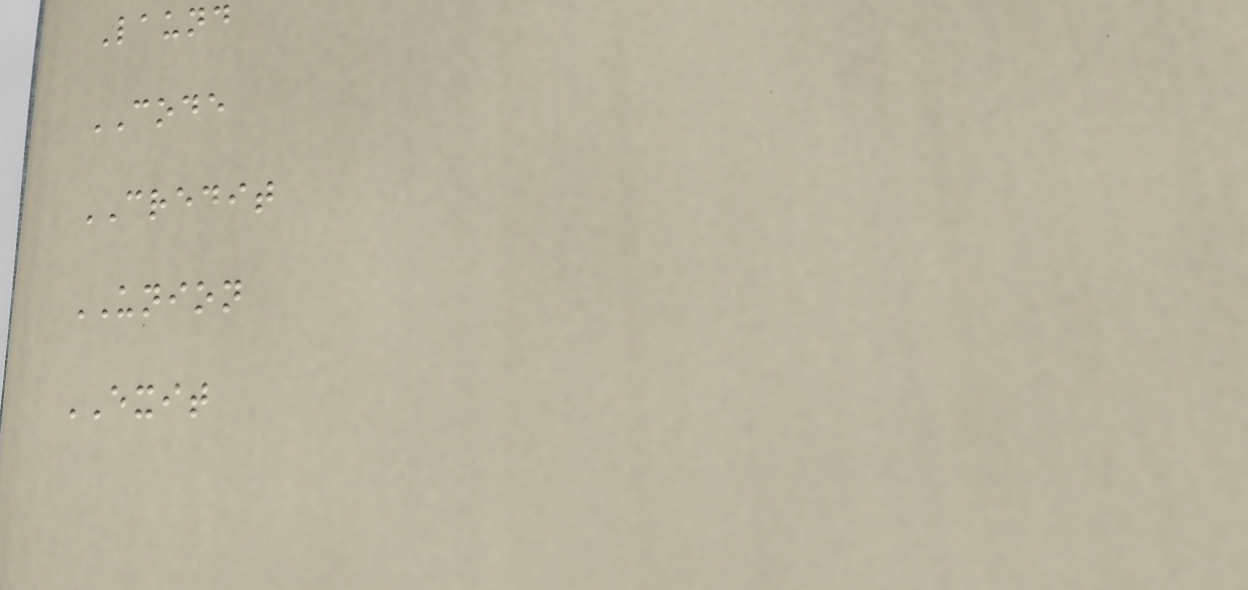Laund
CODE
CREDIT
UNION
EXIT
